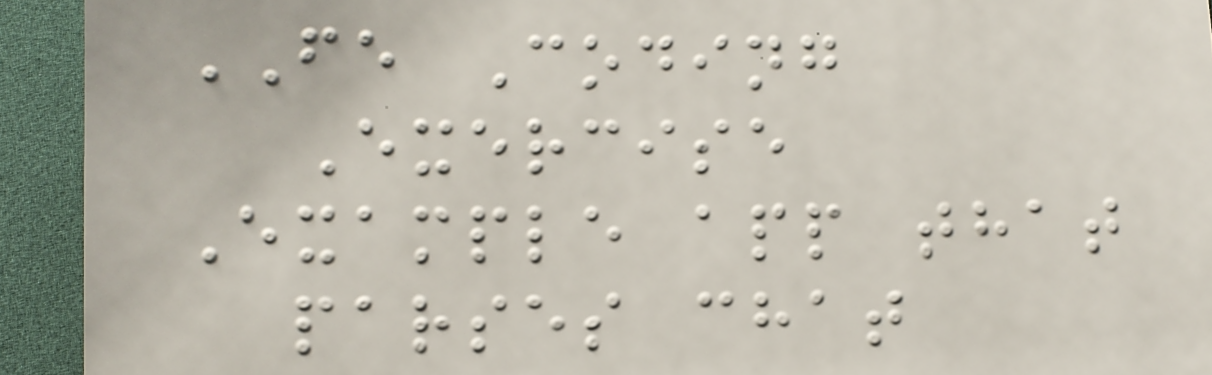FE Coding
Exercise
Example app that
parses chat
